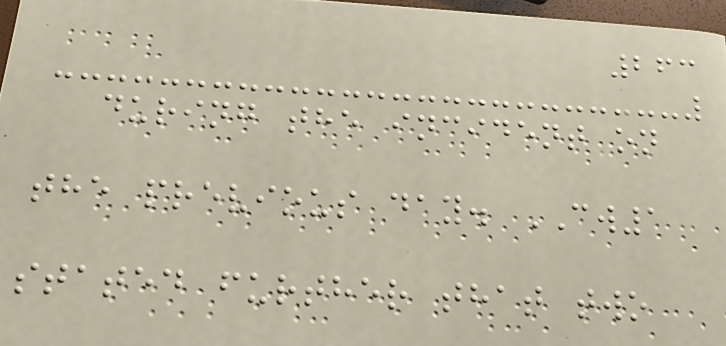263
during the incident on
the previous day. CW1
stated further that two
